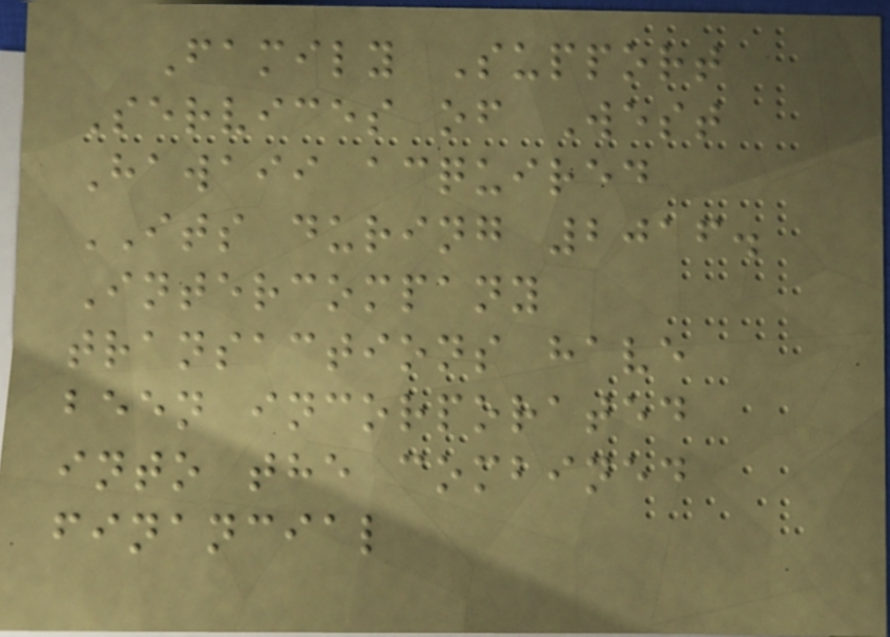Family Support
Services of West
Hawaii acquired
ITS during 2016.
Intercompany
transactions have
been incorporated
into the combined
financial
